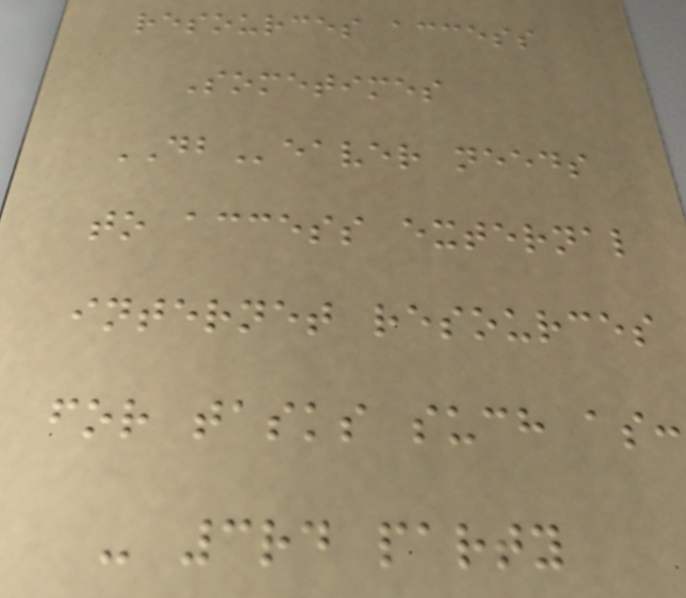resources access
Sometimes
DBeaver needs
to access external
internet resources
for tasks such as:
- 3rd party
